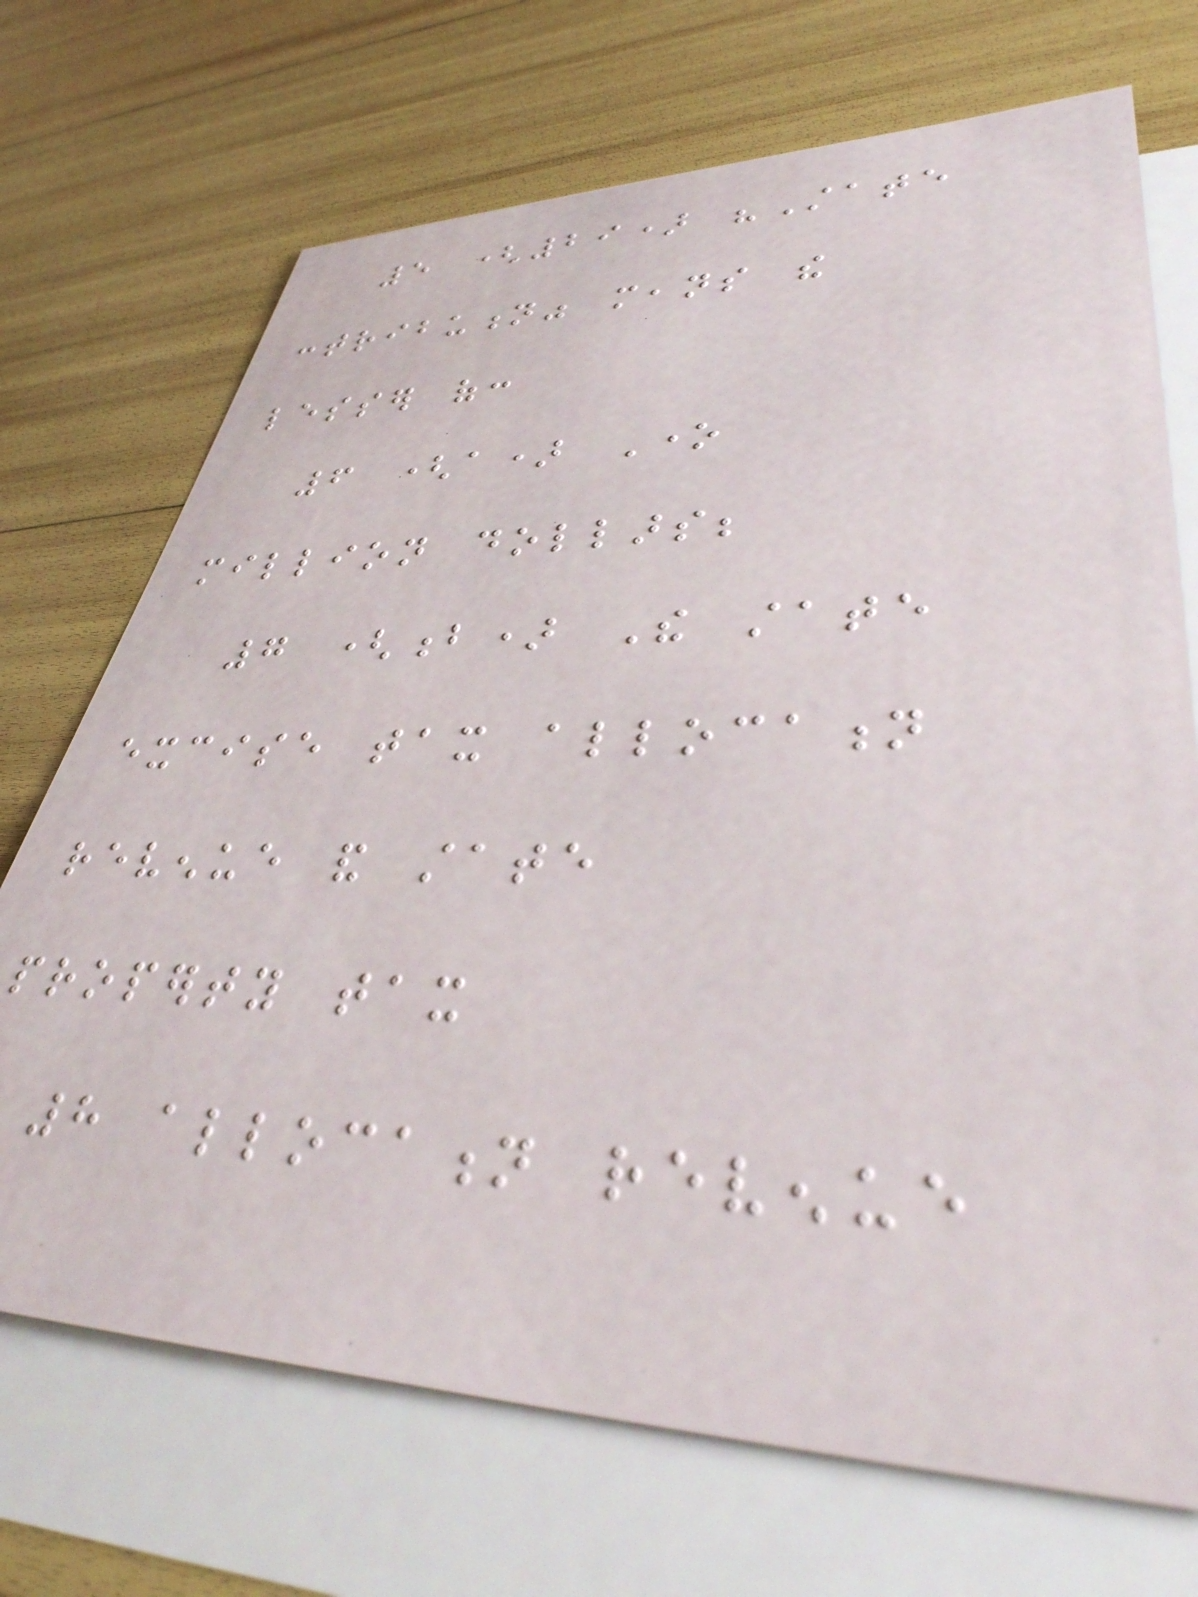5 (29) "State
contribution" means the
lesser of:
6 (a) One
million dollars;
7 (b) The state
excise tax allocation
revenue and state
property tax
8 allocation revenue
